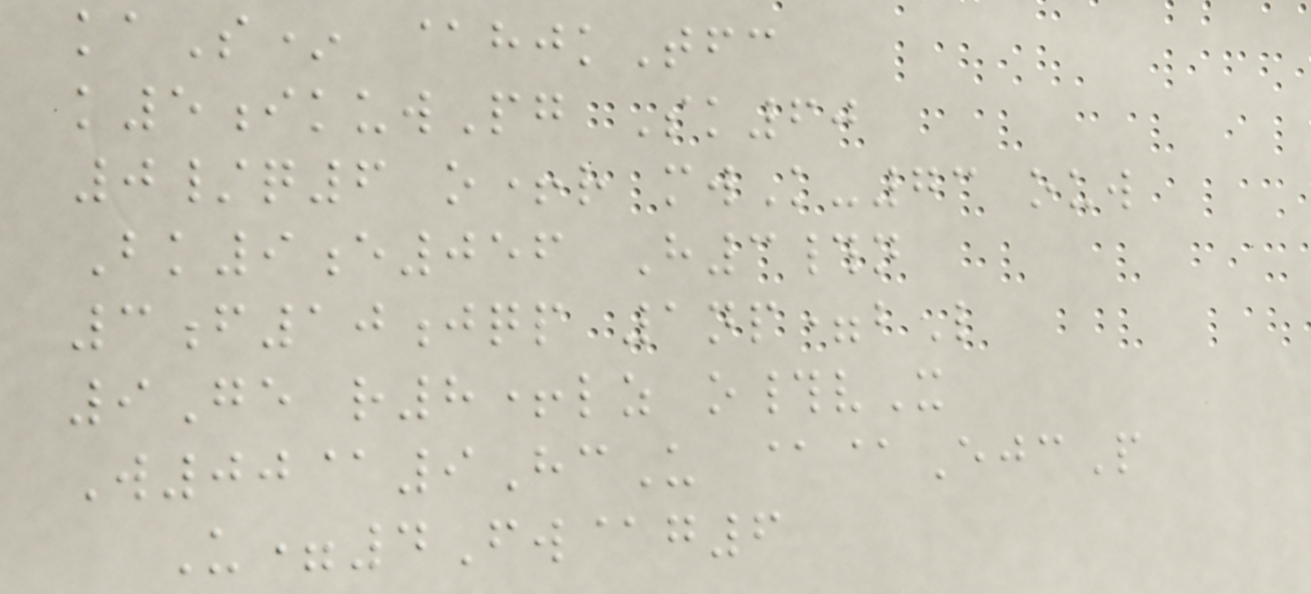kaS* @hjkTfc
k5ikuwPg Sk60
0/q6 o+r mwK-73 ouw
Bk9e056 H3#n
3f10jqp 1np=bL
9Ge r8+lz o#vX
W00@9HcU @@EjcP
U=4Fw@g6
